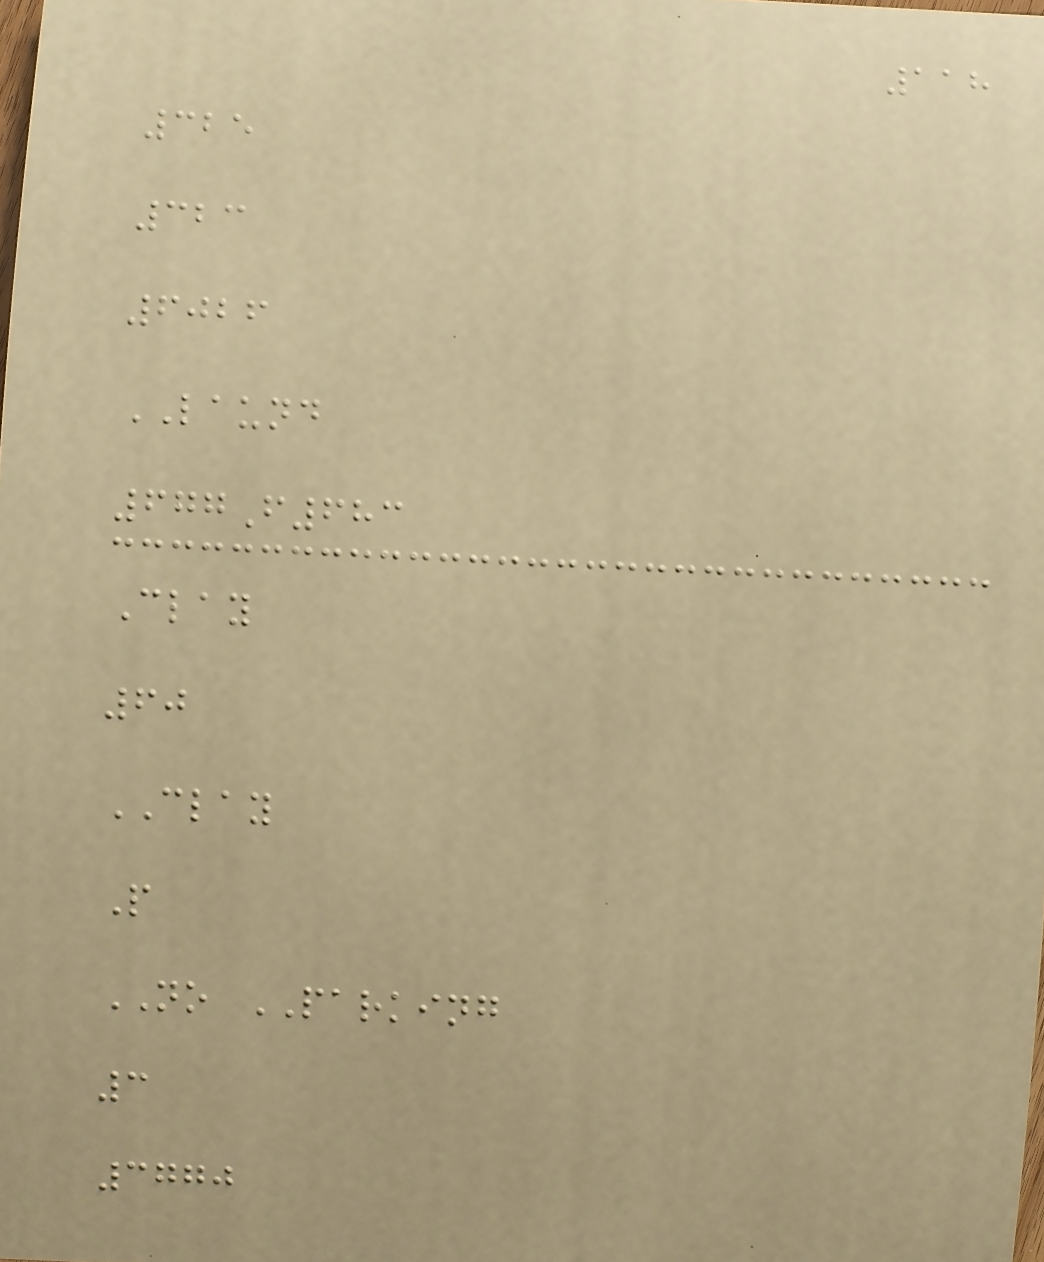118
325
323
6026
LAUND
677F683
Clay
60
CLAY
P
NO PARKING
3
3770
